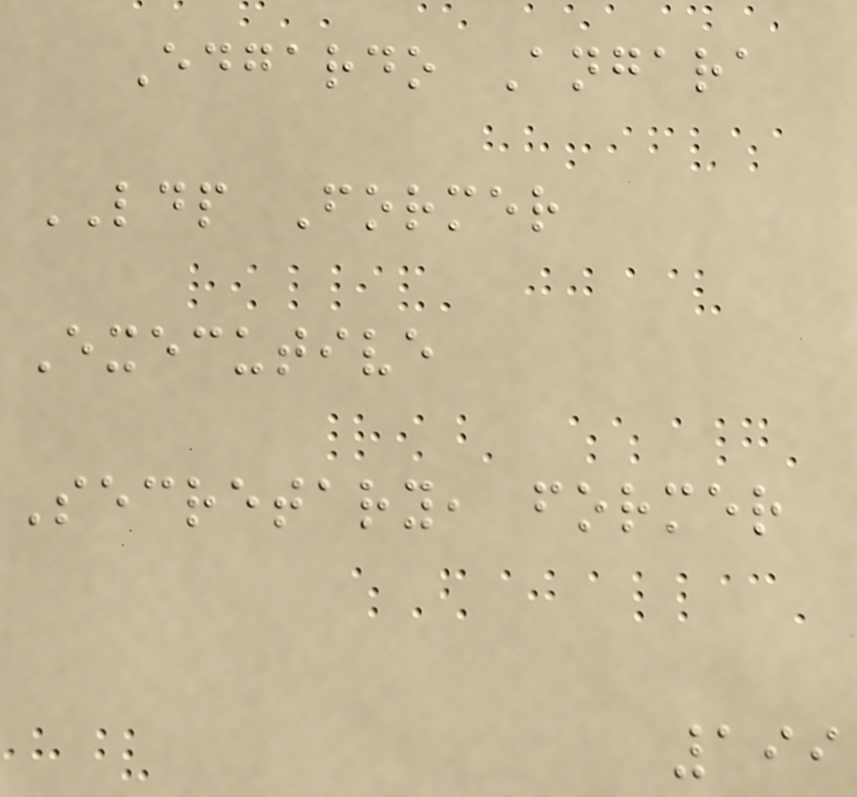Edgardo Angara
LDP Former
Executive
Secretary, former
199
